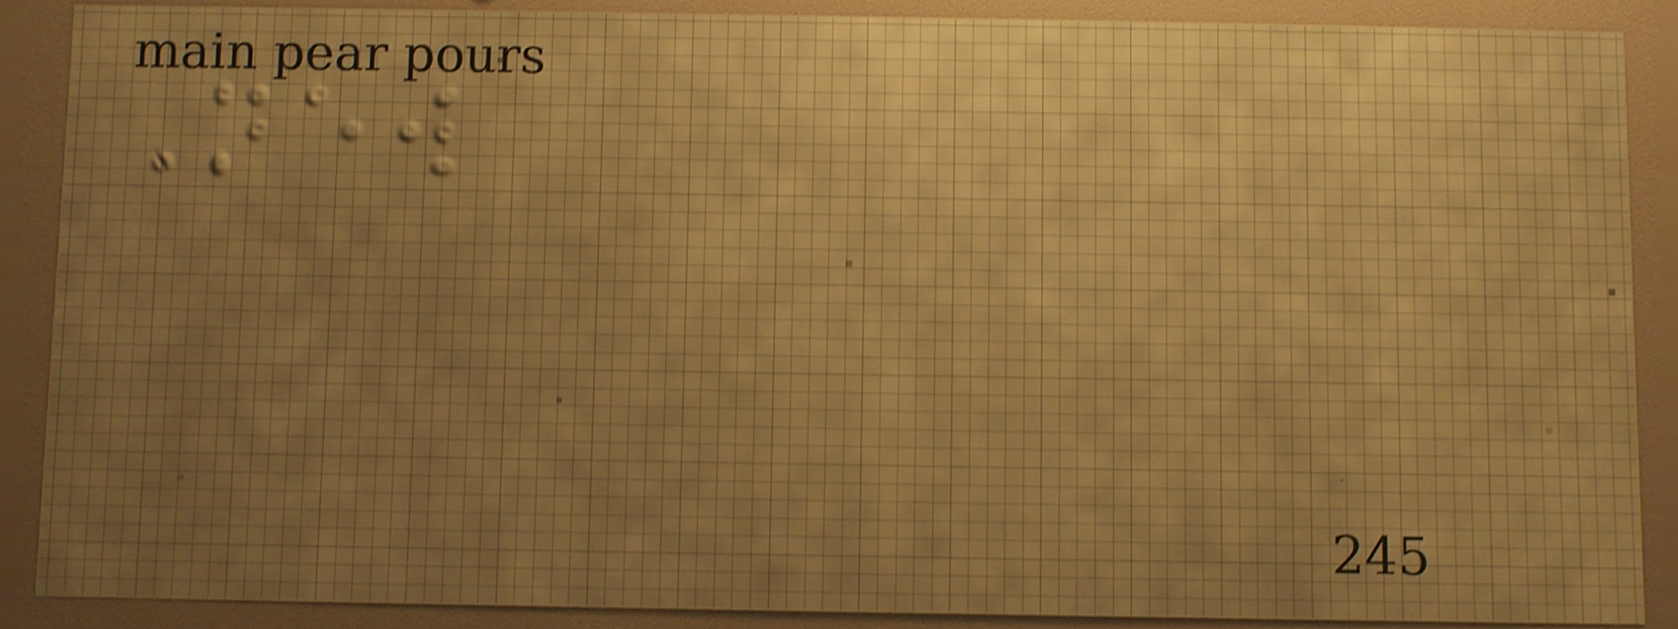New
